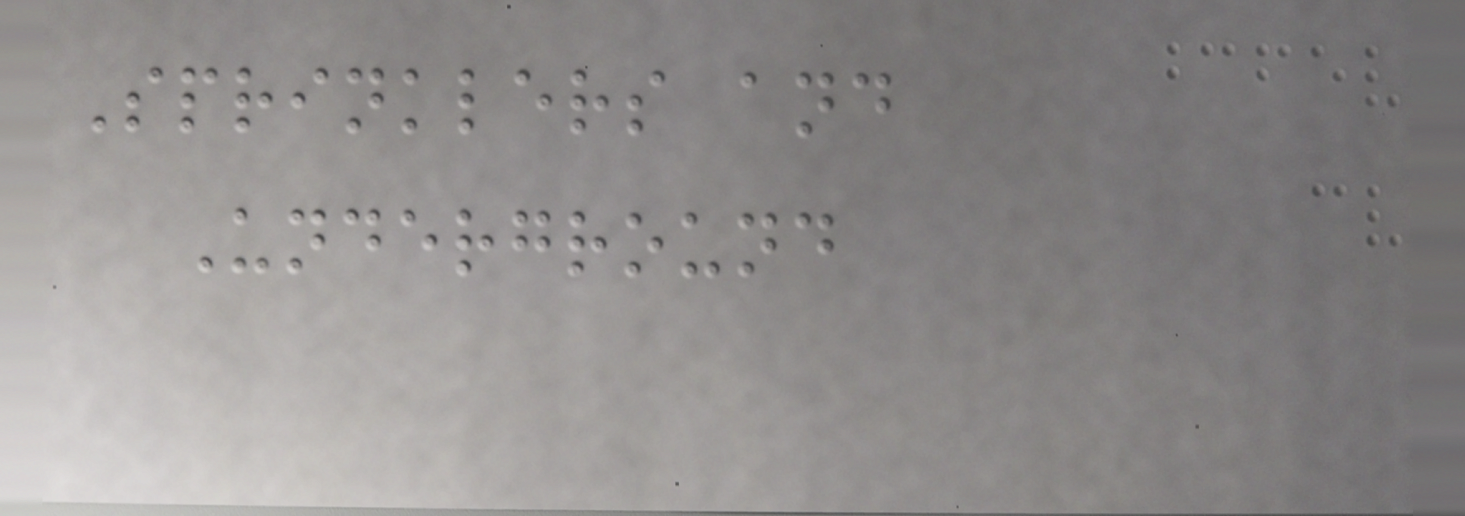Sprinklers and
Underground
